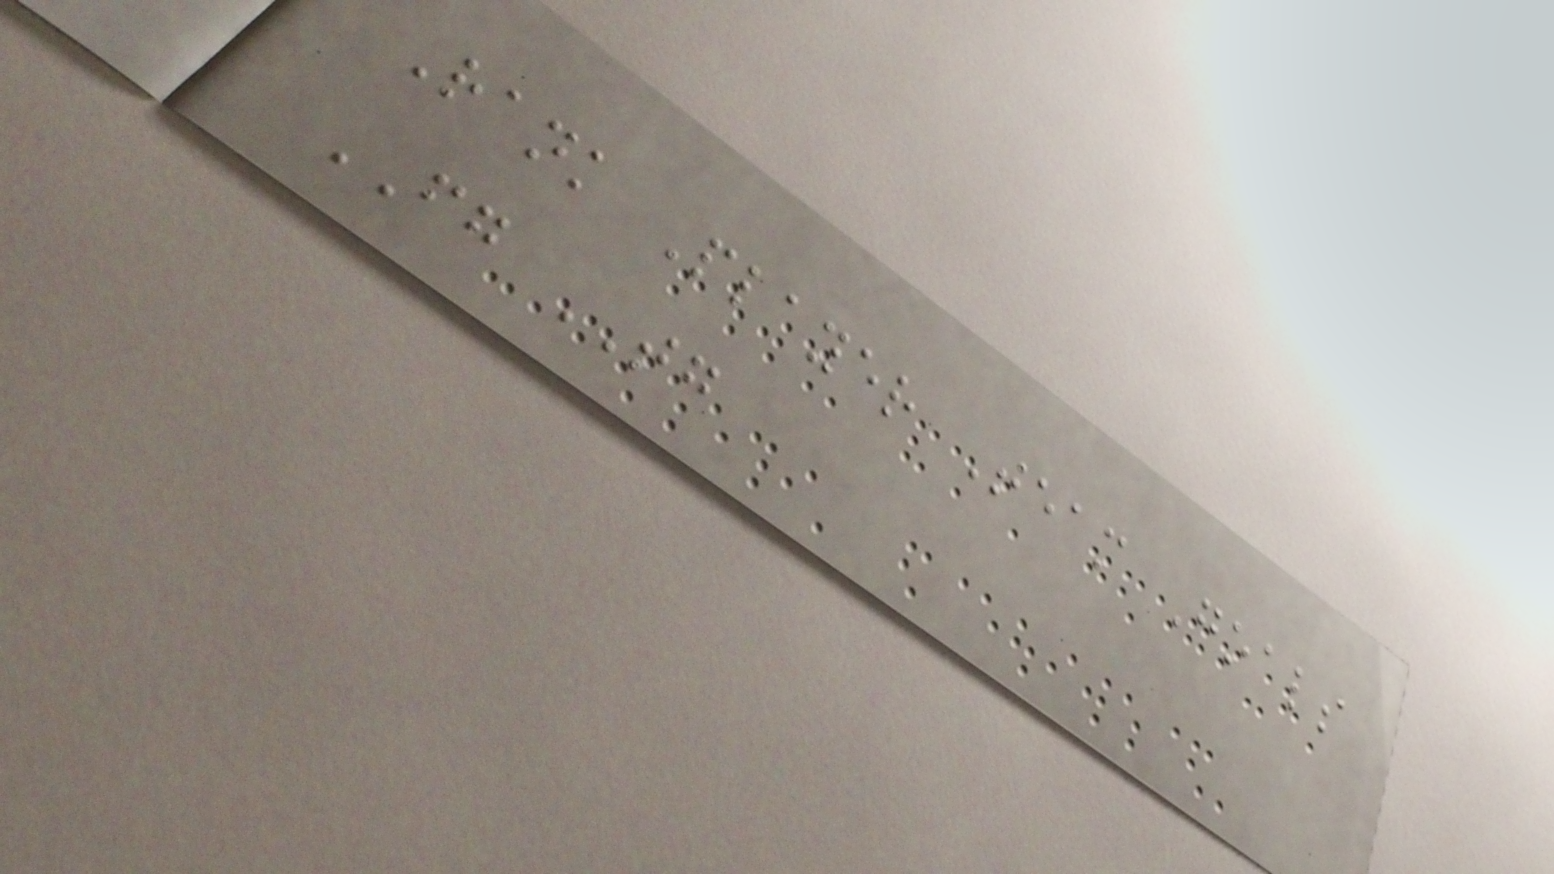Rank Player Team Goals
FG TG
